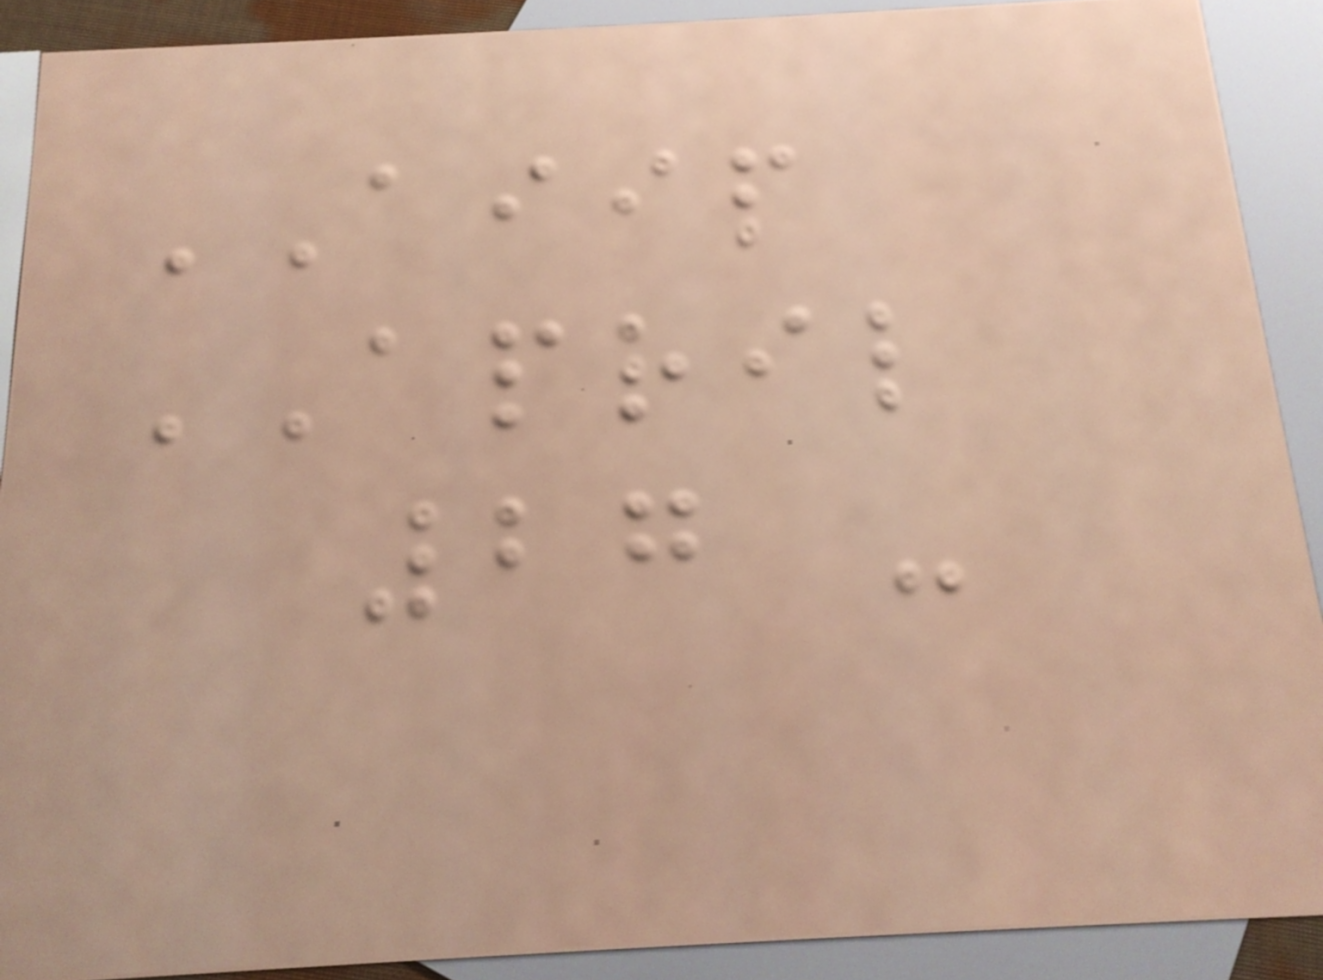AIIP
APRIL
27 -
